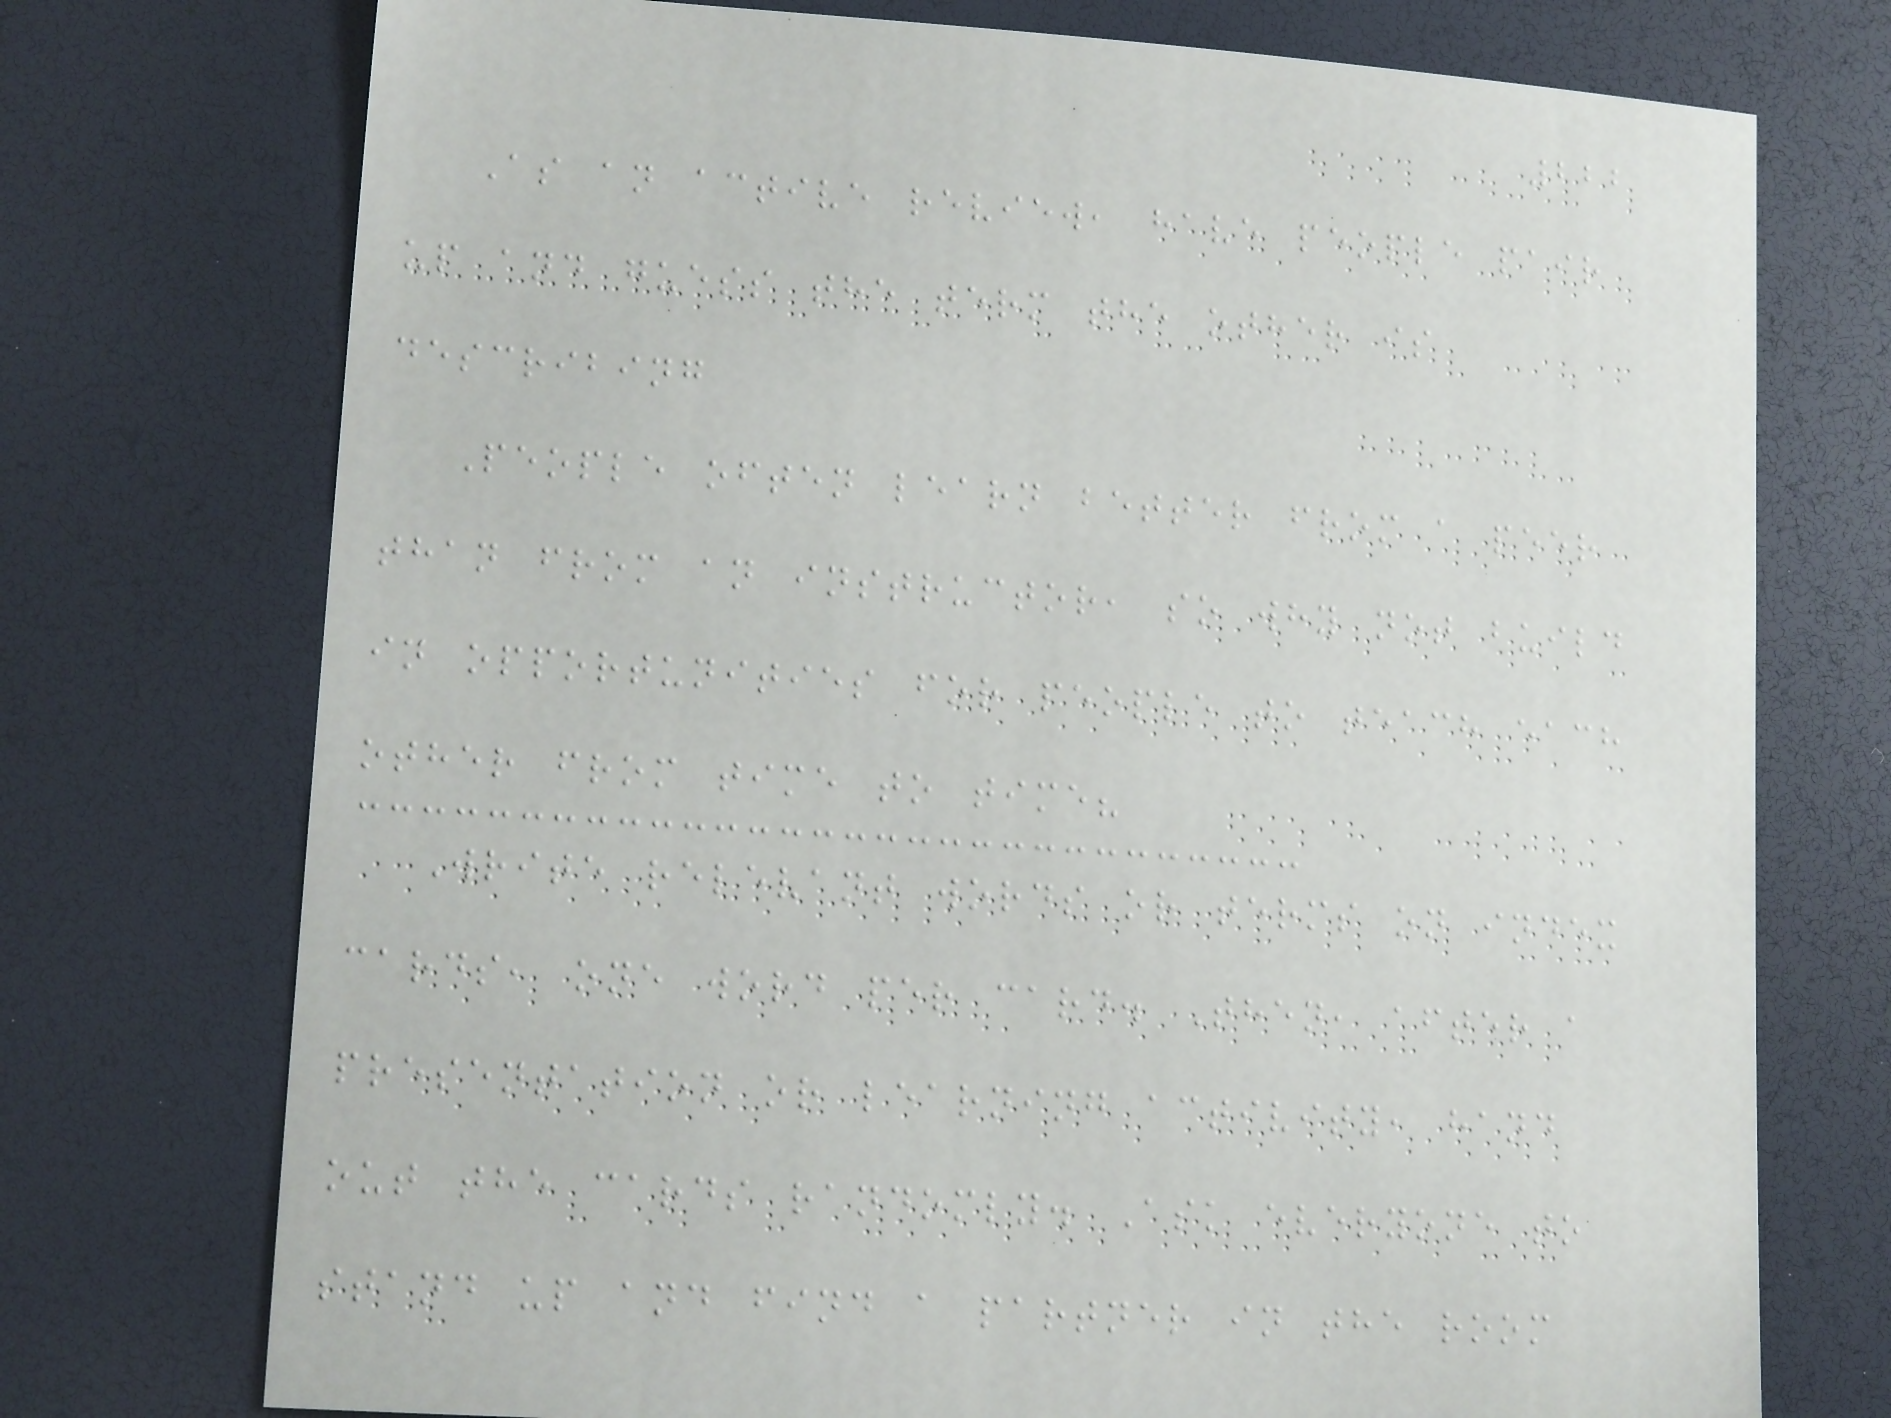222
As an active review, have people pair
up and guess the term the other is
describing
People often learn better from a peer
than from an instructor, so why not build
in opportunities for people to teach each
other from time to time?
Write relevant words or terms on index
cards, one word per card. Then, after a
presentation or learning activity, hand
out the cards randomly. Ask everyone to
stand up and find a partner in the room
